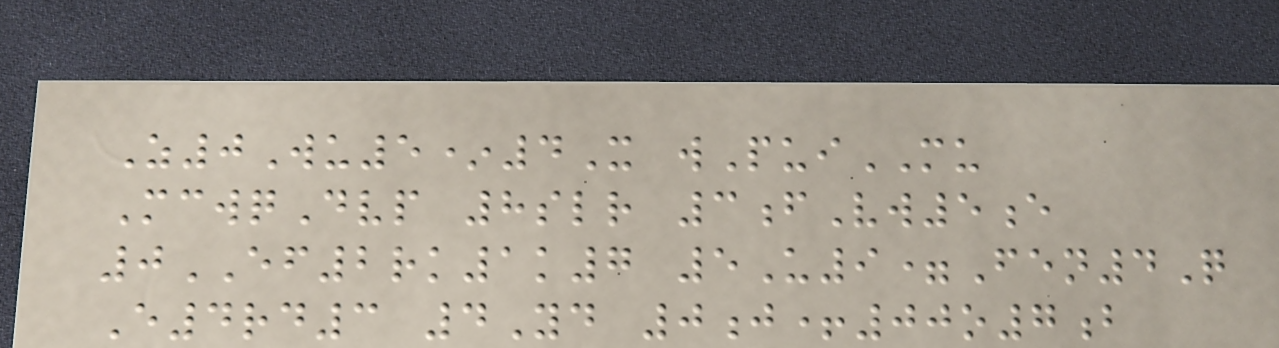Z0Wu5*4X wPuiMU
McwqDvp 8slr 3fVw5e
0EF2rk1k7 5U9=Fen4Q
E4rd3 4Yd 0j+00o7b
